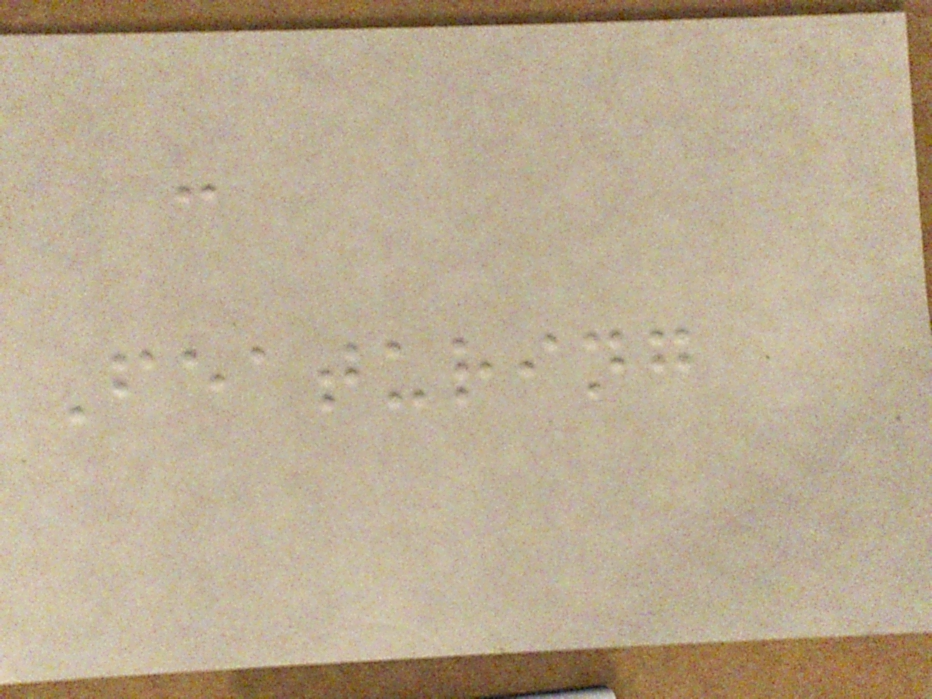-
Featuring
